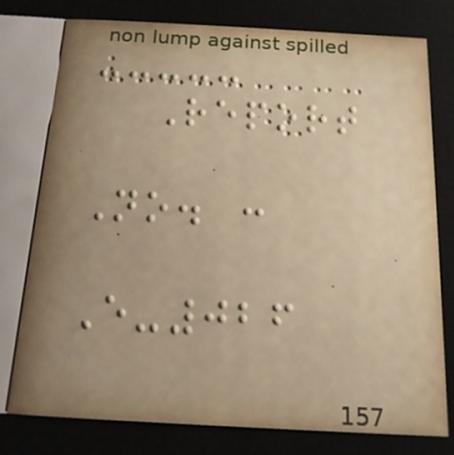Report
No. :
E-026
